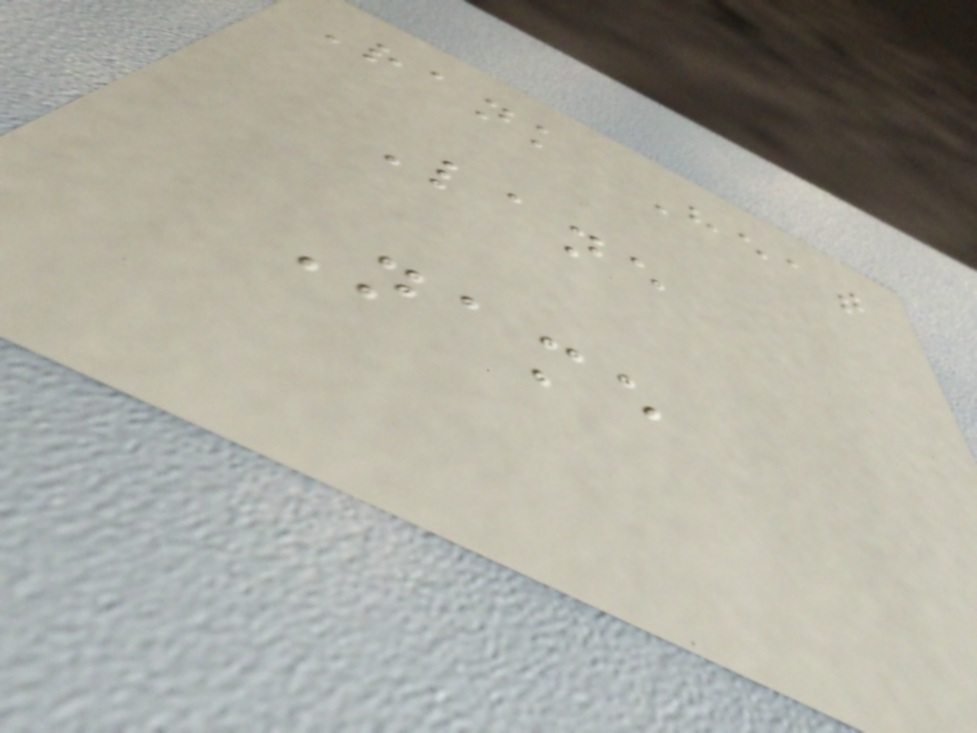Rank Heat
Lane
Name
